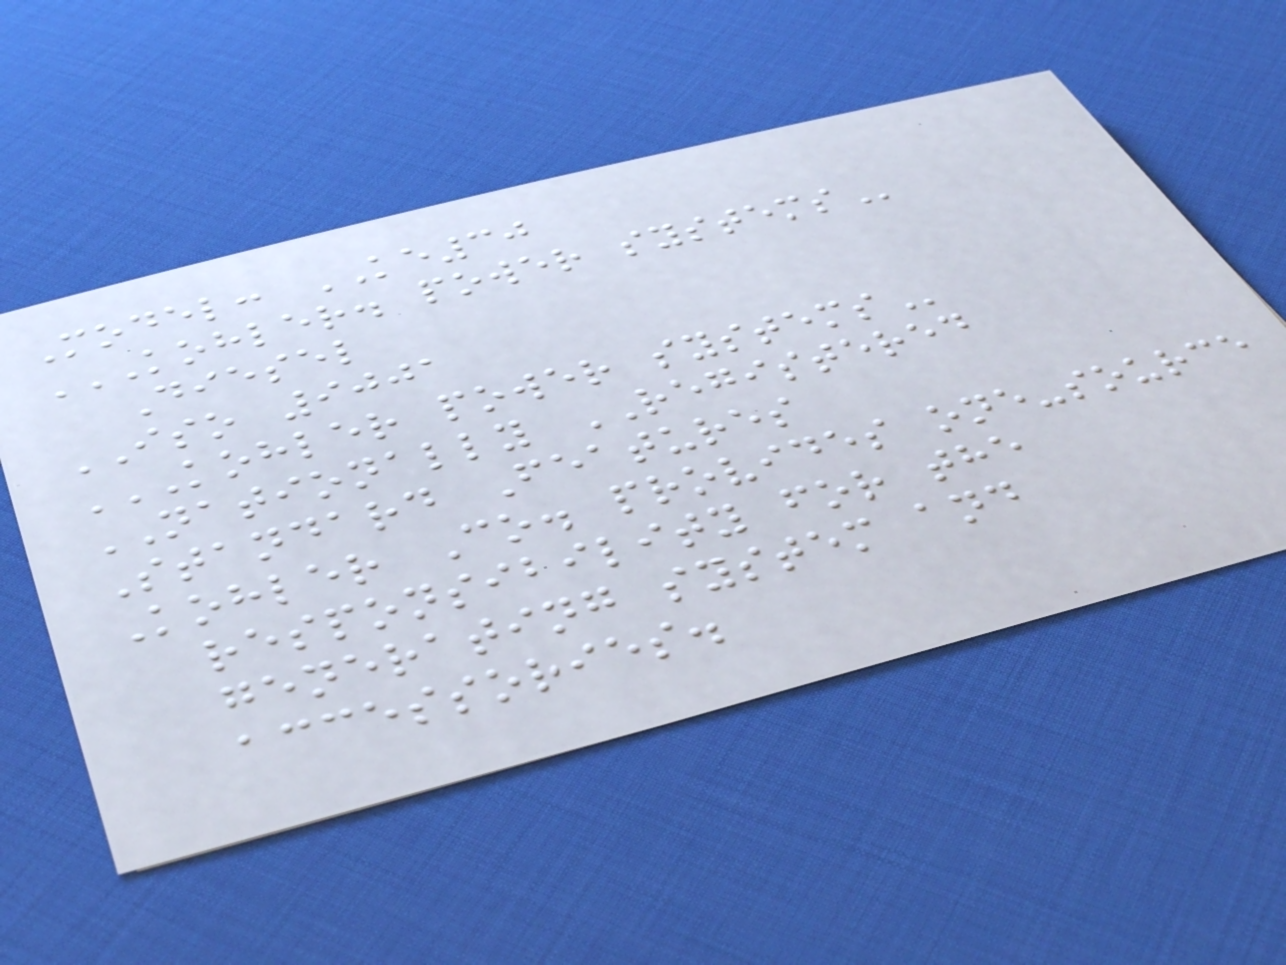Model: KE30
KOHLER. POWER SYSTEMS
Diesel
ISO 9001
KOHLER POWER SYSTEMS
NATIONALLY REGISTERED
Standard Features
Kohler Co. provides one-source
responsibility for the
generating system and
accessories.
